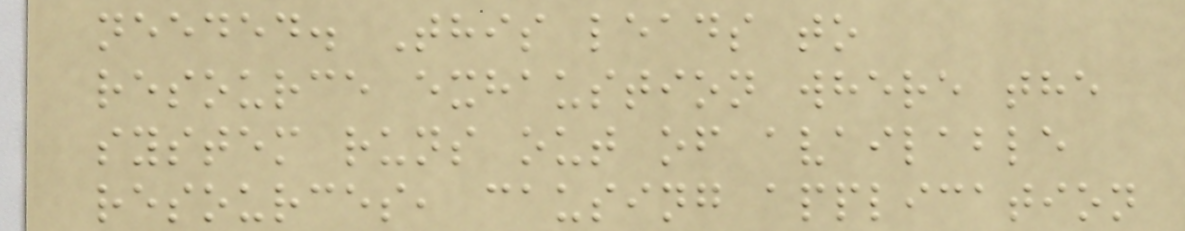needed. This leads to
resource exhaustion where the
system runs out of available
resources, causing application
